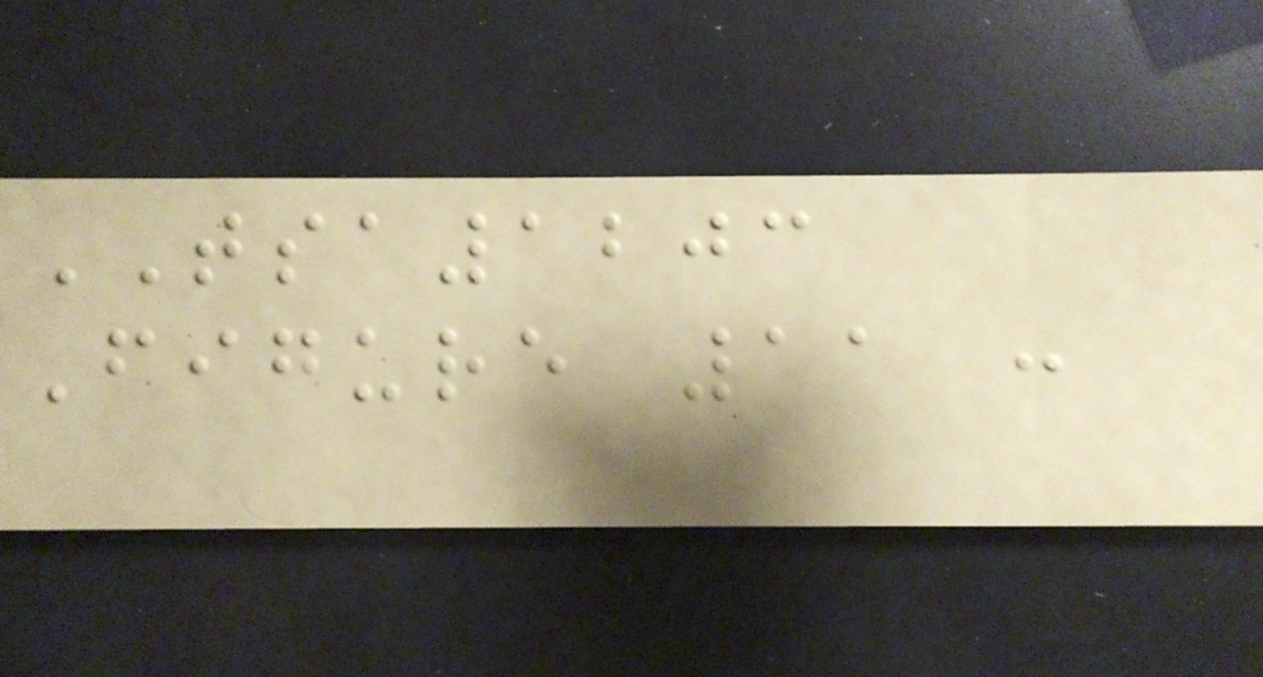TSA1203
Figure 11 :
